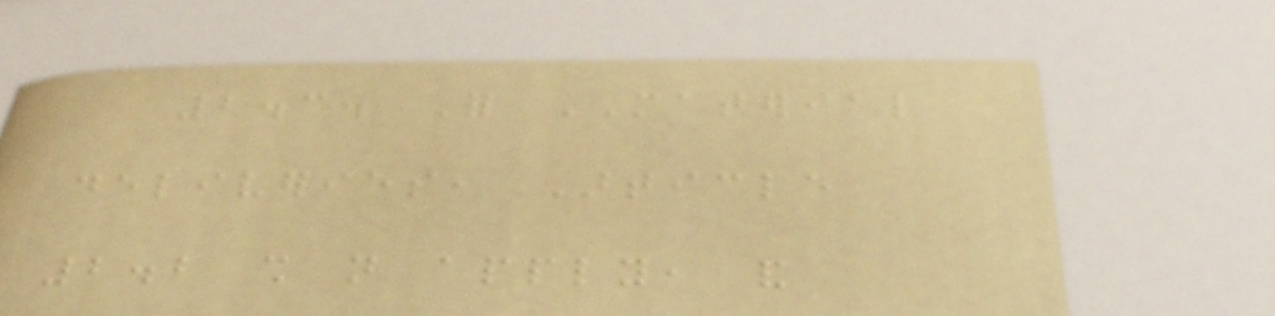2.3. For MATERIAL
deliveries, Article
2.2 shall not apply, and
